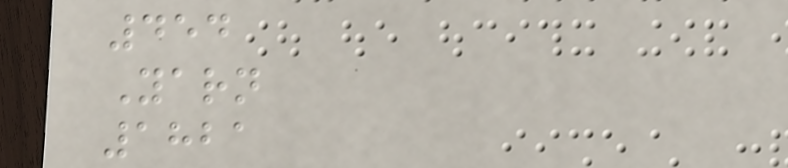454
Yarn
1821
